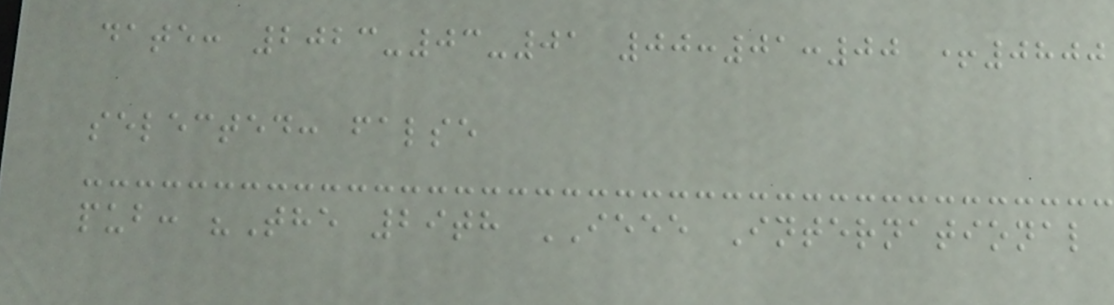date: 2023-03-01 00:01:00 +0800
selected: false
pub: "The 29th IEEE International
